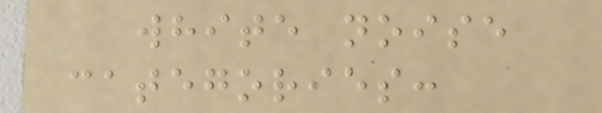white noise
categories:
